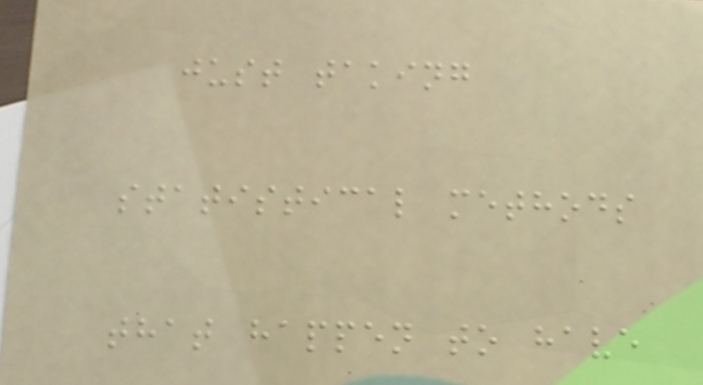just taking
statistical methods
that happen to have
